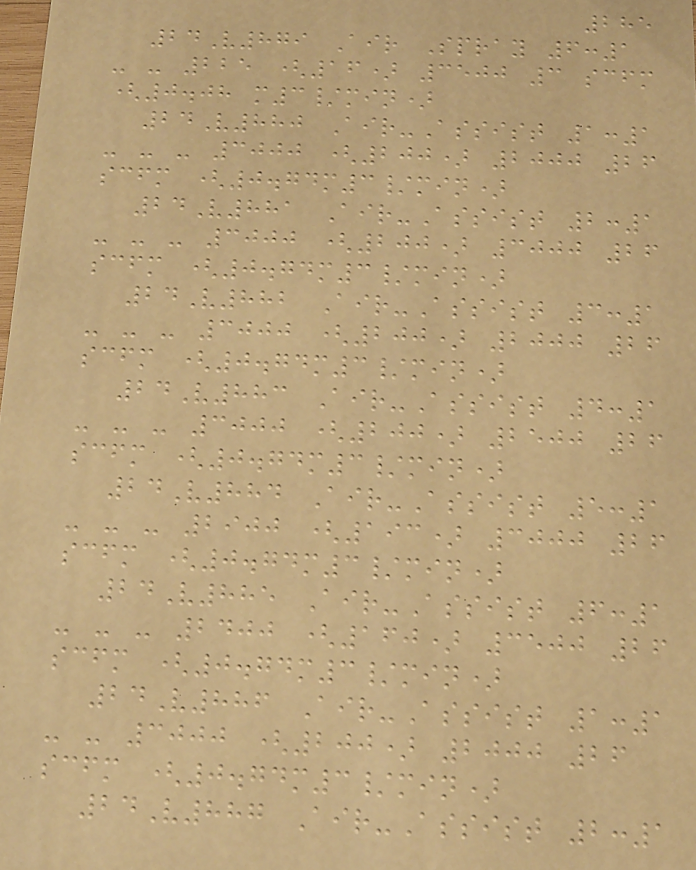285
24V879 Air Spray 6:1
- - 225 (16) 3500 3 scfm
(0.08 m3/min)
24V880 Air-Assist 1:1
- - - 3000 (200) 2000 26
scfm (0.74m3/min)
24V881 Air-Assist 2:1
- - - 3000 (200) 3000 26
scfm (0.74m3/min)
24V882 Air-Assist 3:1
- - - 3000 (200) 2000 26
scfm (0.74m3/min)
24V883 Air-Assist 4:1
- - - 3000 (200) 2500 26
scfm (0.74m3/min)
24V884 Air-Assist 5:1
- - - 2900 (193) 3000 26
scfm (0.74m3/min)
24V885 Air-Assist 6:1
- - - 2400 (160) 3500 26
scfm (0.74m3/min)
24V886 Air-Assist 1:1
- - 3000 (200) 2000 26
scfm (0.74m3/min)
24V887 Air-Assist 2:1
